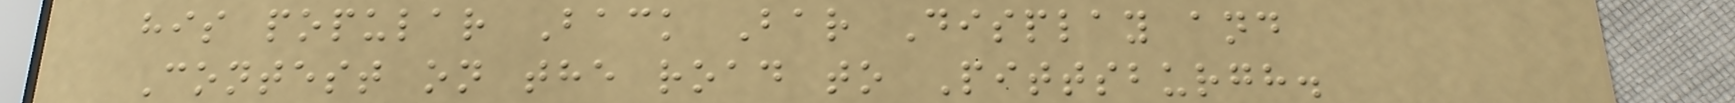his popular Back Bar Display and
Contest on the road to Pittsburgh.
